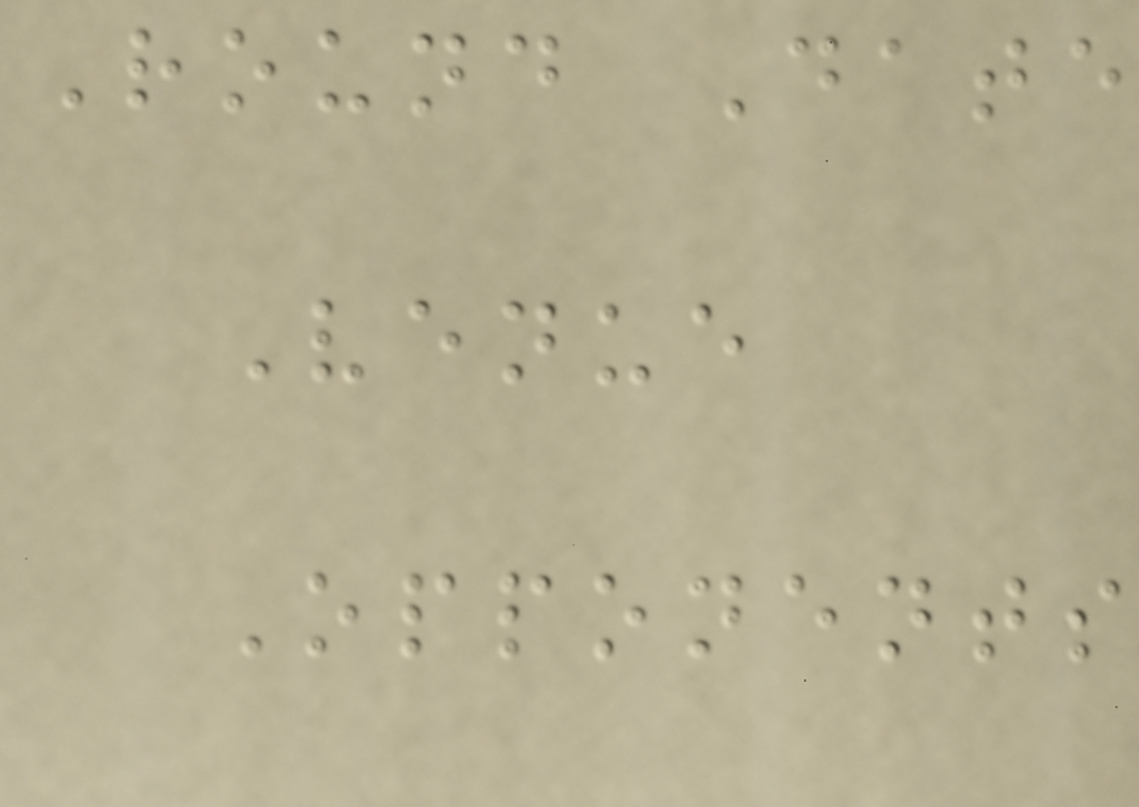Round Date
Venue
Opponents
